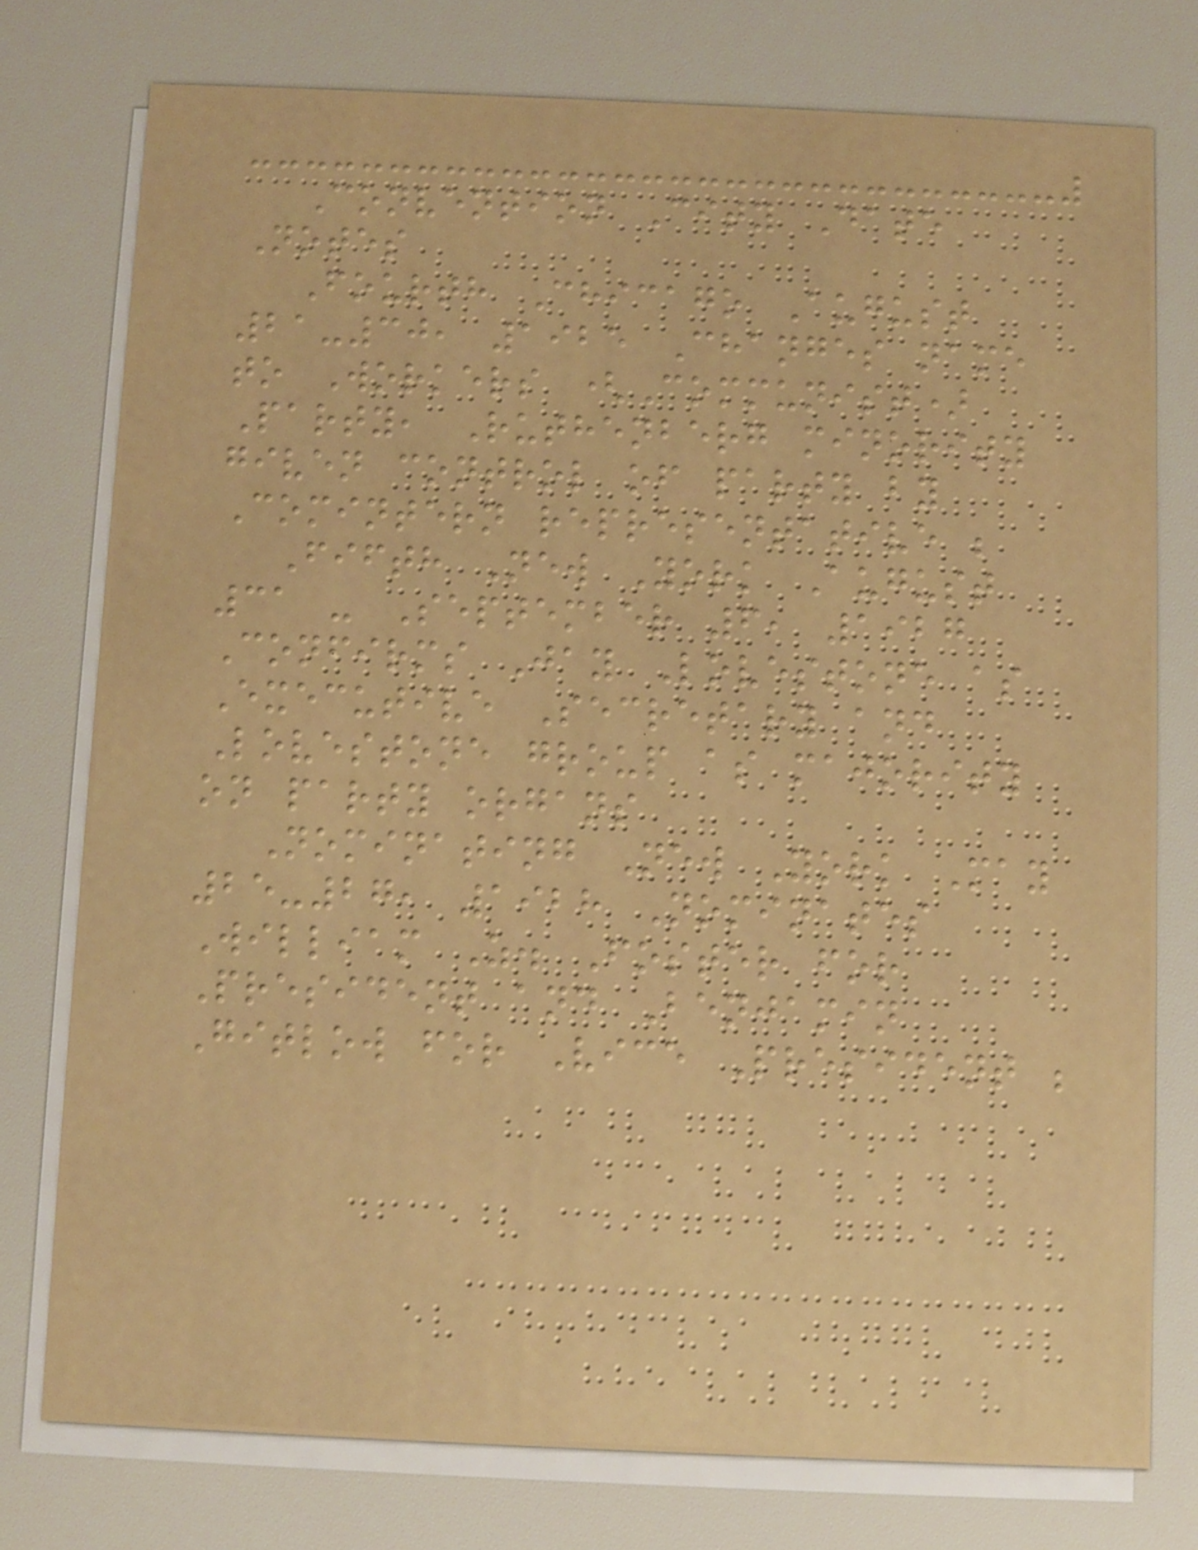Convention City Date
Notes
Fourth Chicago August
21-30, 1925 Changes name
to Workers (Communist)
Party, Ruthenberg minority
given control of party by
Comintern representative ;
Fifth New York August
31 - September 6, 1927
Confirms Jay Lovestone as
Executive Secretary and
Lovestone group as majority
on party organs
Nominating New York May
25-27, 1928 Nominates
William Z. Foster for
President and Benjamin
Gitlow for Vice President ;
